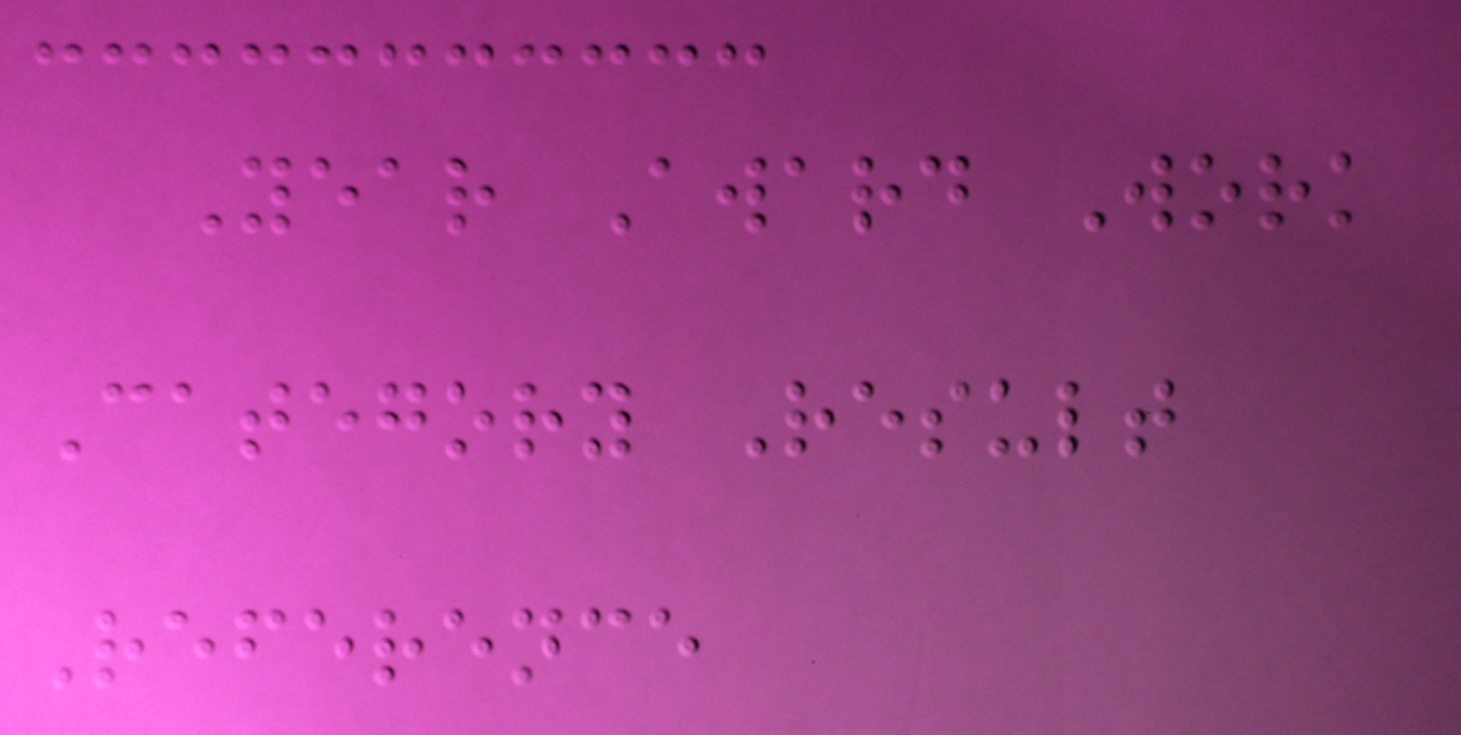Year Award Work
Category Result
Reference
